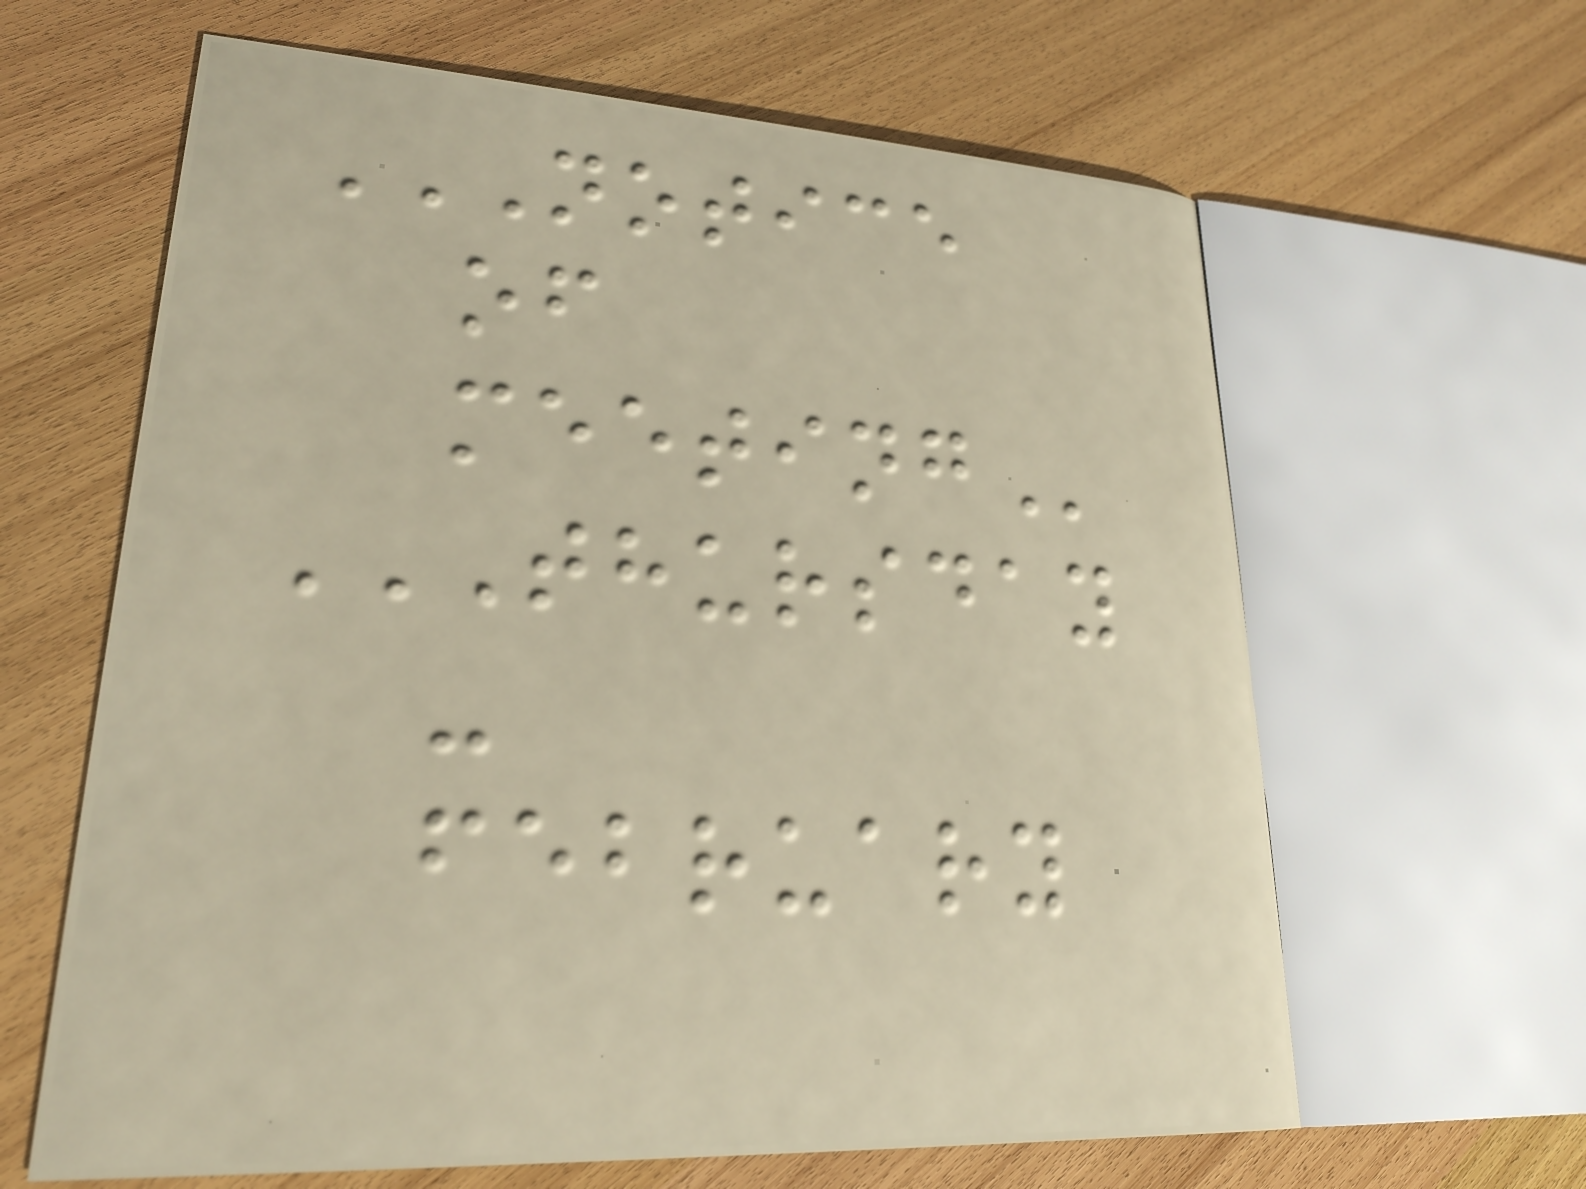NOTICE
OF
MEETING
THURSDAY
-
FEBRUARY
